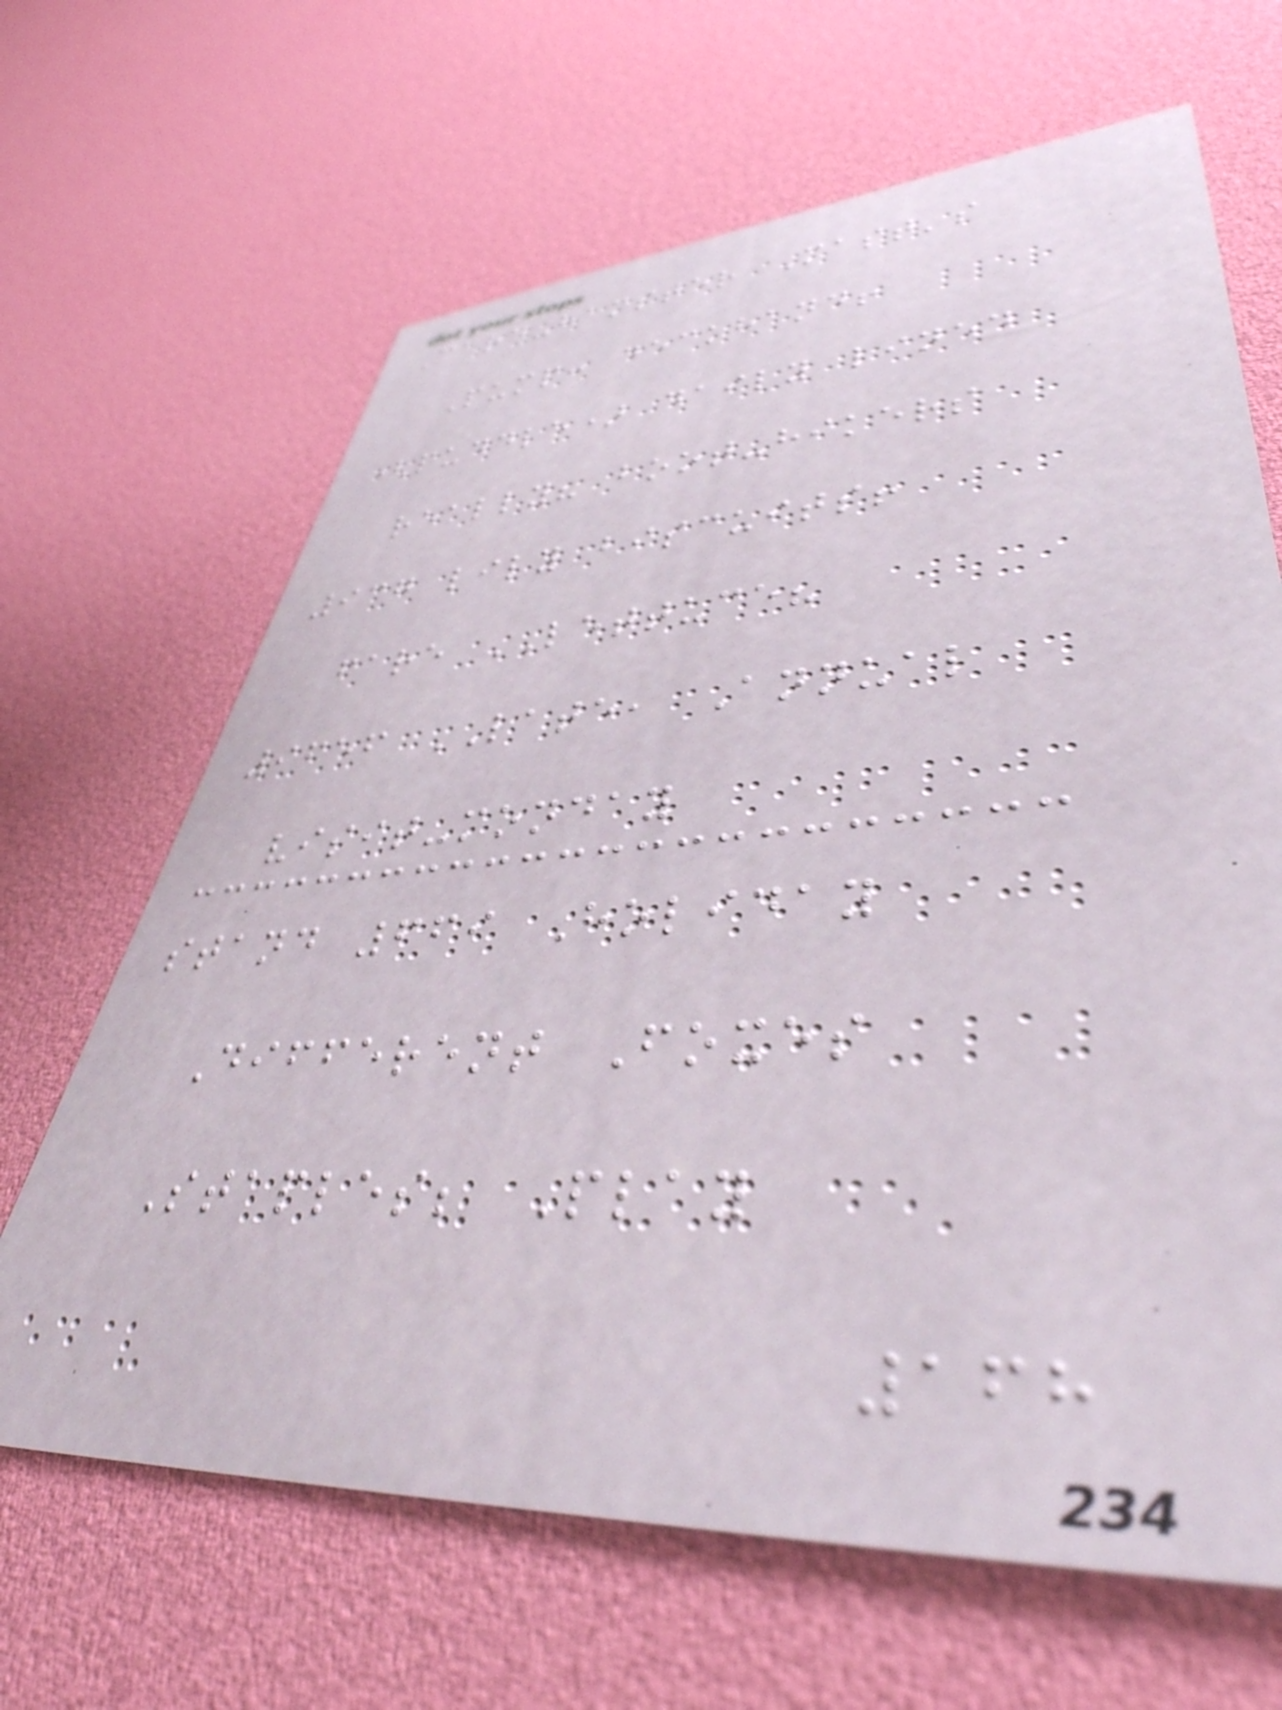Card-hamster Mast's
Pump: deckhand!
(puddle) daily lined
really? boot-hikers
937 lily biscuits!
fare LETTUCE?
9656 LATE, Annual
visit-monday
stand 669 Holiday
Different Foxes
Staples; Play
168
